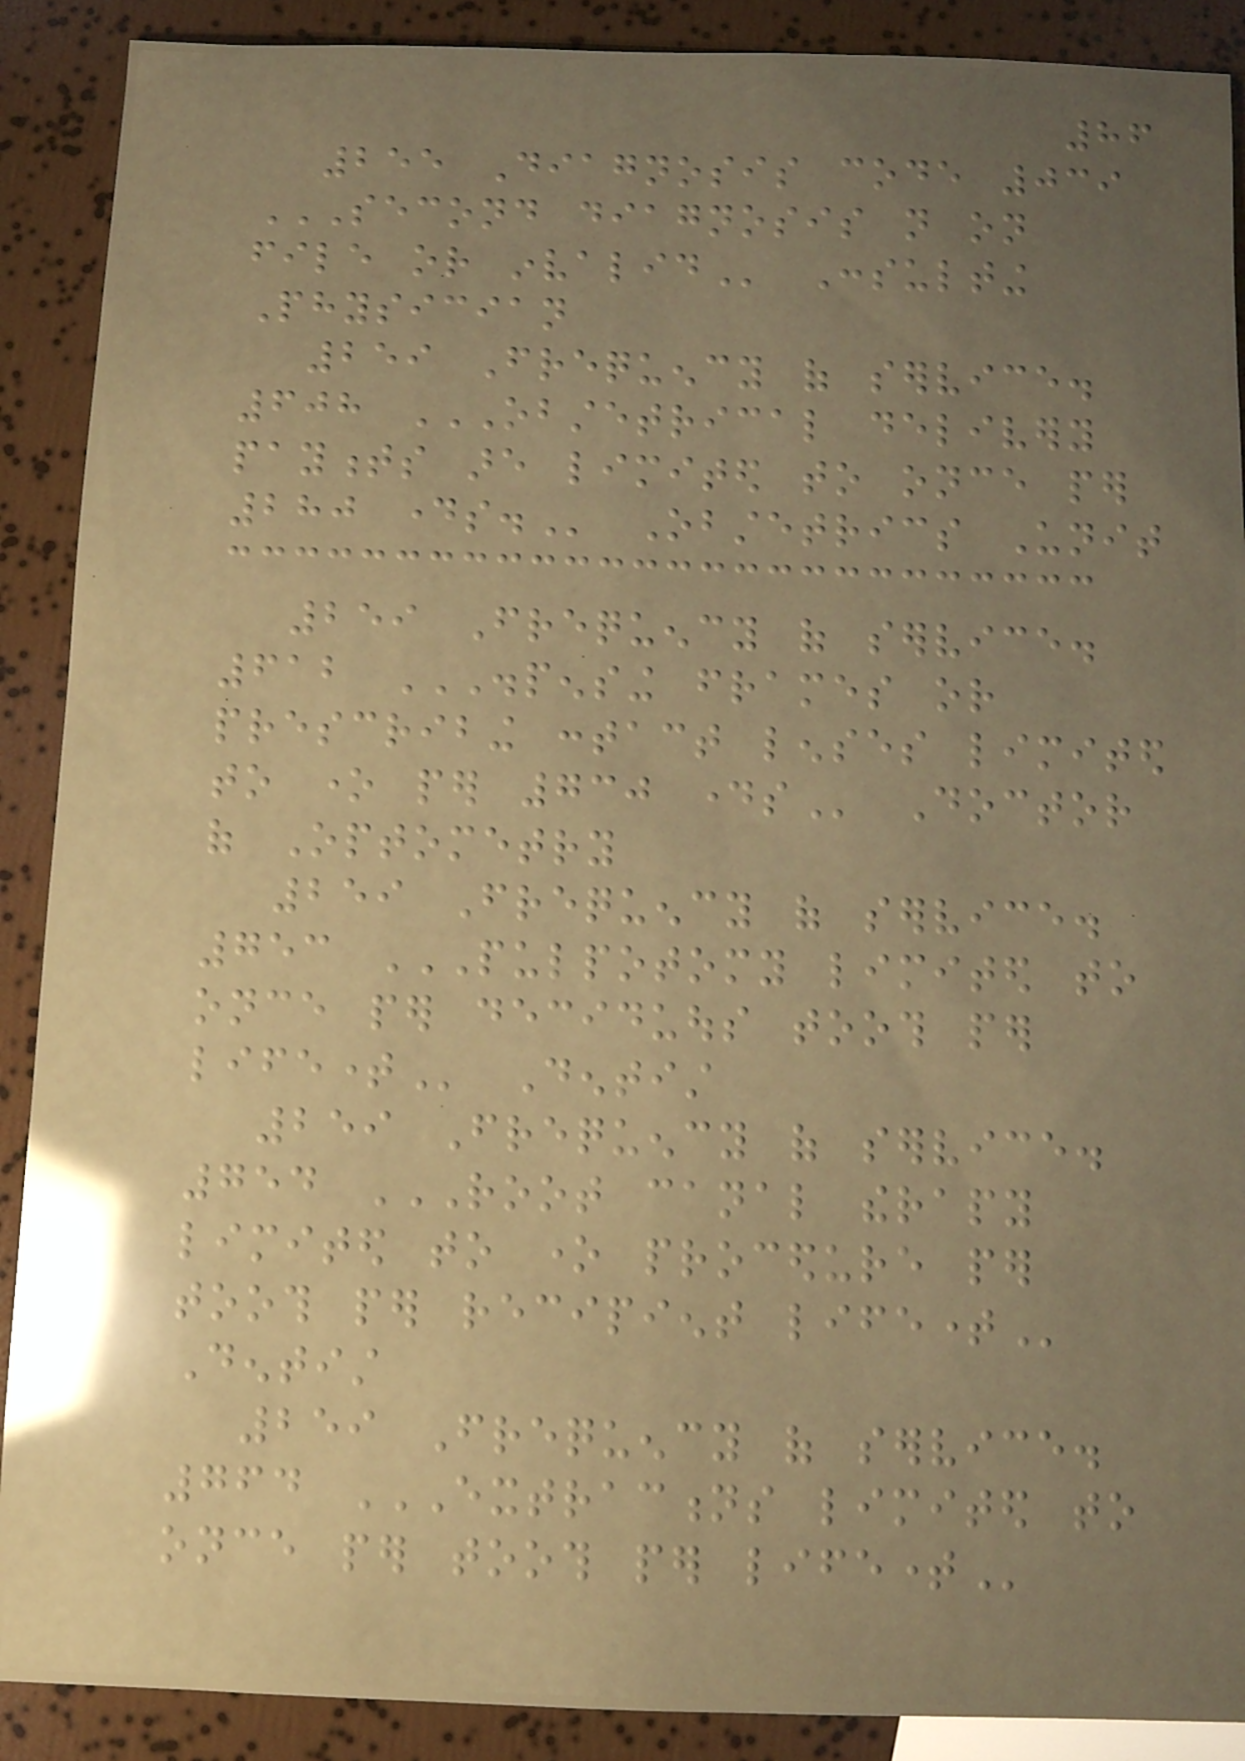86
255 Diagnosis code 039
SECOND DIAGNOSIS NOT ON
FILE OR INVALID Consulting
Physician
259 Frequency of service.
608 OBSTETRICAL DELIVERY
PAYMENTS ARE LIMITED TO ONCE PER
280 DAYS. Obstetrics Unit
259 Frequency of service.
612 DISPENSING FRAMES OR
PRESCRIBING CONTACT LENSES LIMITED
TO ONE PER 730 DAYS Doctor
of Optometry
259 Frequency of service.
753 PULPOTOMY LIMITED TO
ONCE PER DECIDUOUS TOOTH PER
LIFETIME Dentist
259 Frequency of service.
754 ROOT CANAL THERAPY
LIMITED TO ONE PROCEDURE PER
TOOTH PER RECIPIENT LIFETIME
Dentist
259 Frequency of service.
764 EXTRACTIONS LIMITED TO
ONCE PER TOOTH PER LIFETIME
